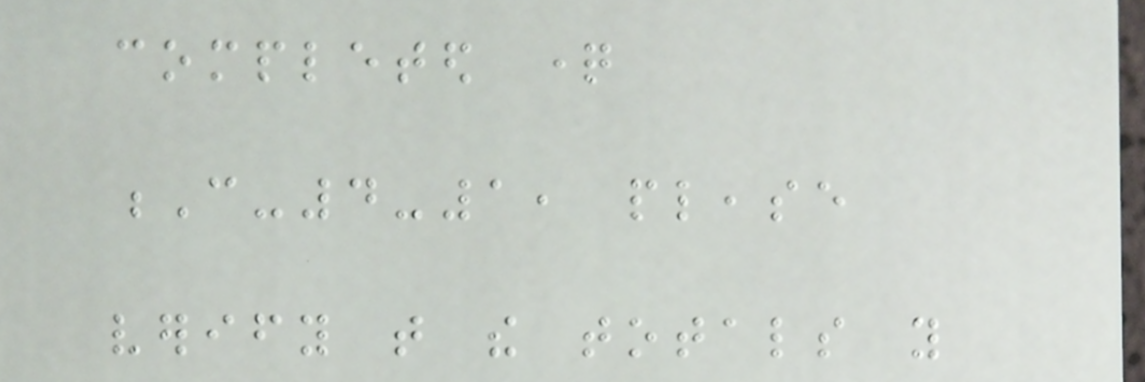completed question
C-4-1, please
verify that the totals you
